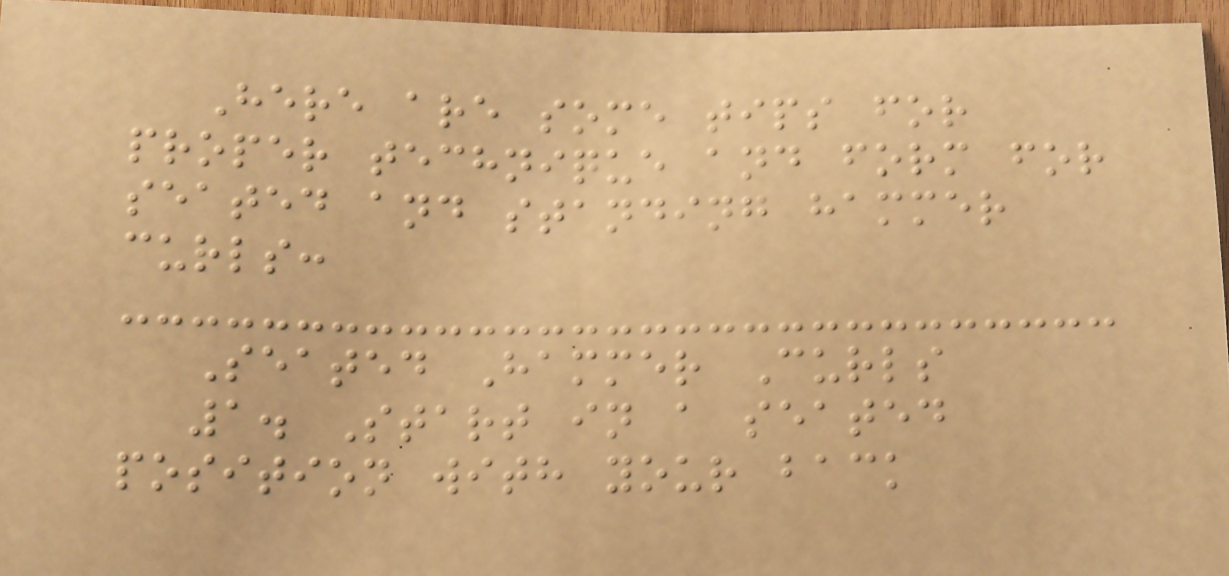Here are some tips for
proper technique and form for
seated and standing hammer
curls:
Seated Hammer Curls
1. Start in a seated
position with your back
